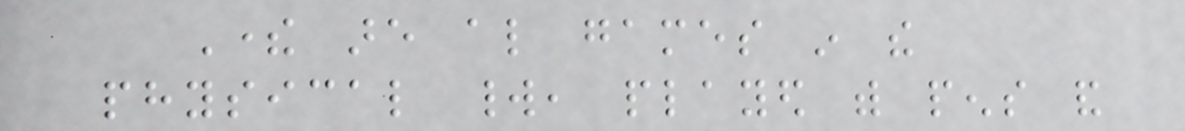There are also games in the
physical world, played with pens and
